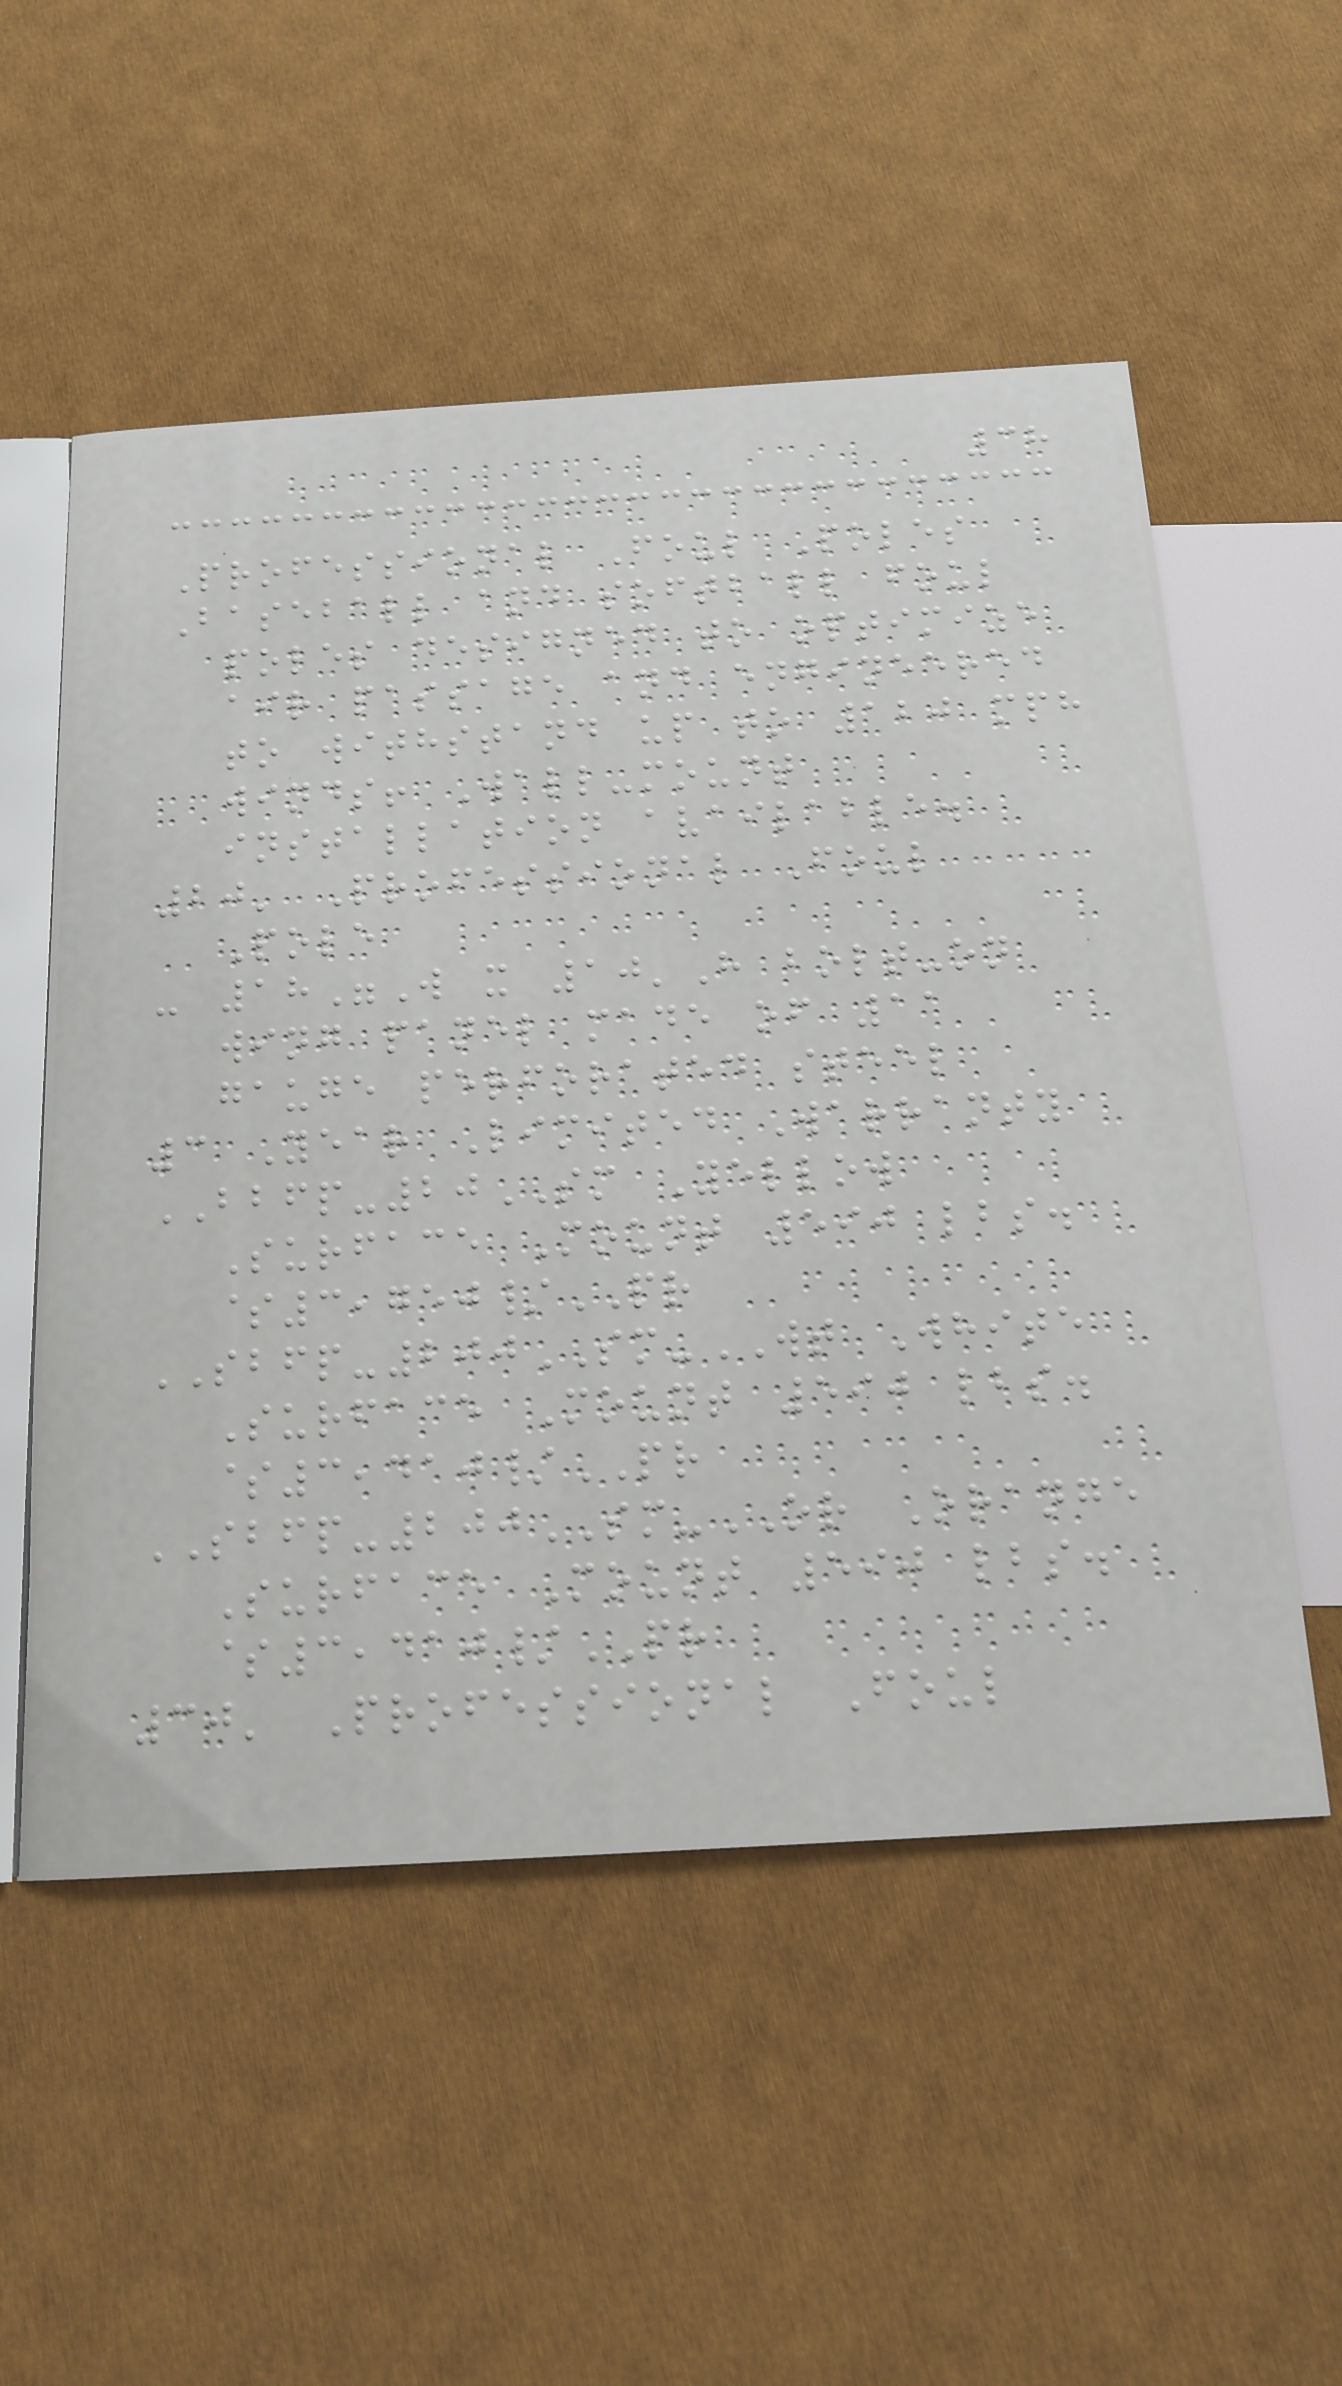38
Professional Foul Poles
Baseball and softball foul
poles designed to optimize
air passage and engineered
to withstand up to 120 mph
winds! Wall-mount
installation available.
20' Professional Foul
Pole
- 18"W x 10'H bolt-on
wing panel made of 11
gauge perforated steel
3 Year Limited Warranty
BBFP-20SM Yellow
Surface Mount 590 lbs.
$3,750/PR
SBFP-200SM-WT White
Surface Mount 590 lbs.
$3,410/PR
SBFP-200SM-OR Orange
Surface Mount 590 lbs.
$3,410/PR
30' Professional Foul
